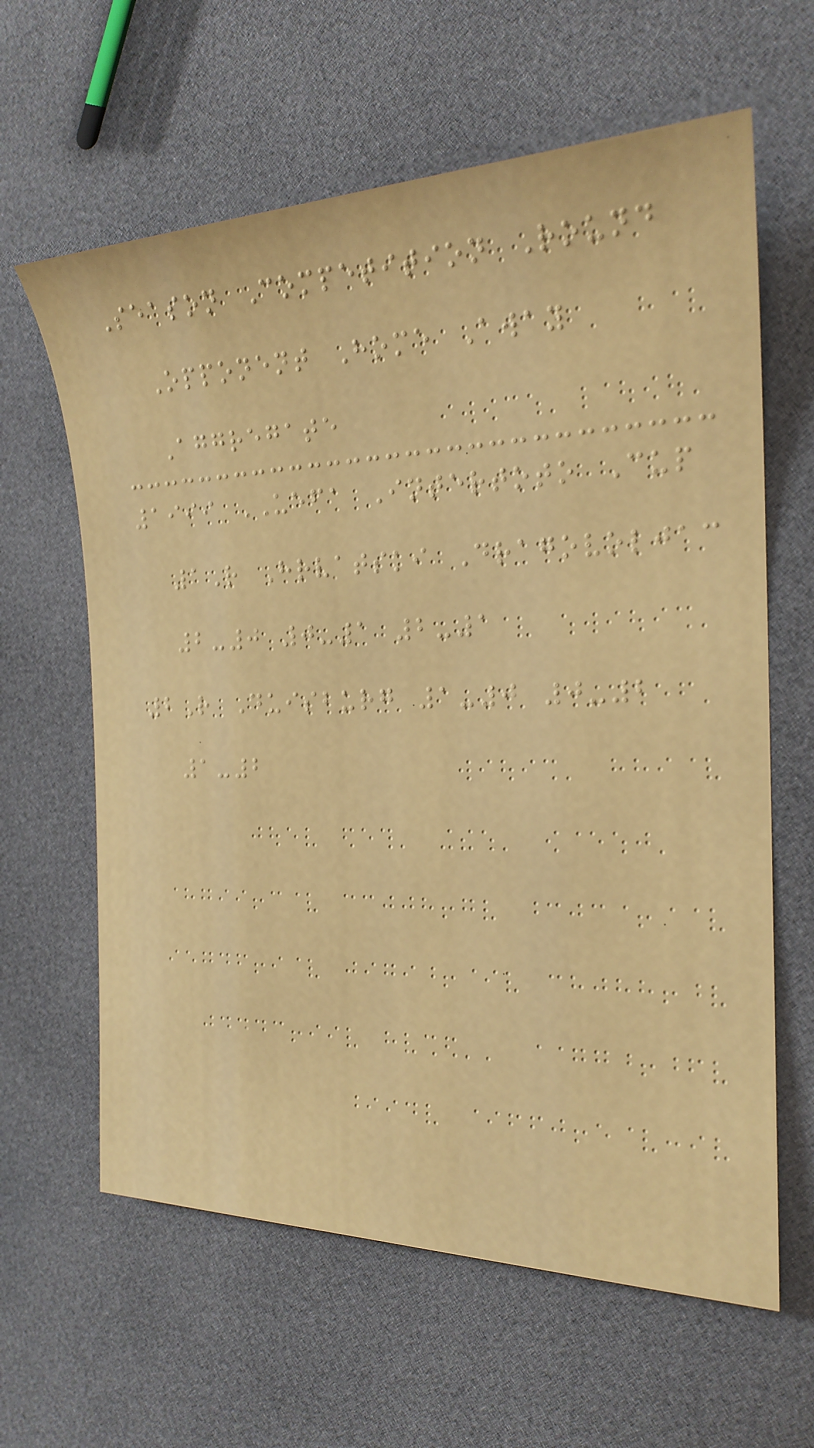Season Competition Round
Opponent Home Away
Aggregate
1999 UEFA Intertoto Cup
1R Hrvatski Dragovoljac
2-0 0-1 2-1
2R Duisburg 1-0 0-2
1-2
